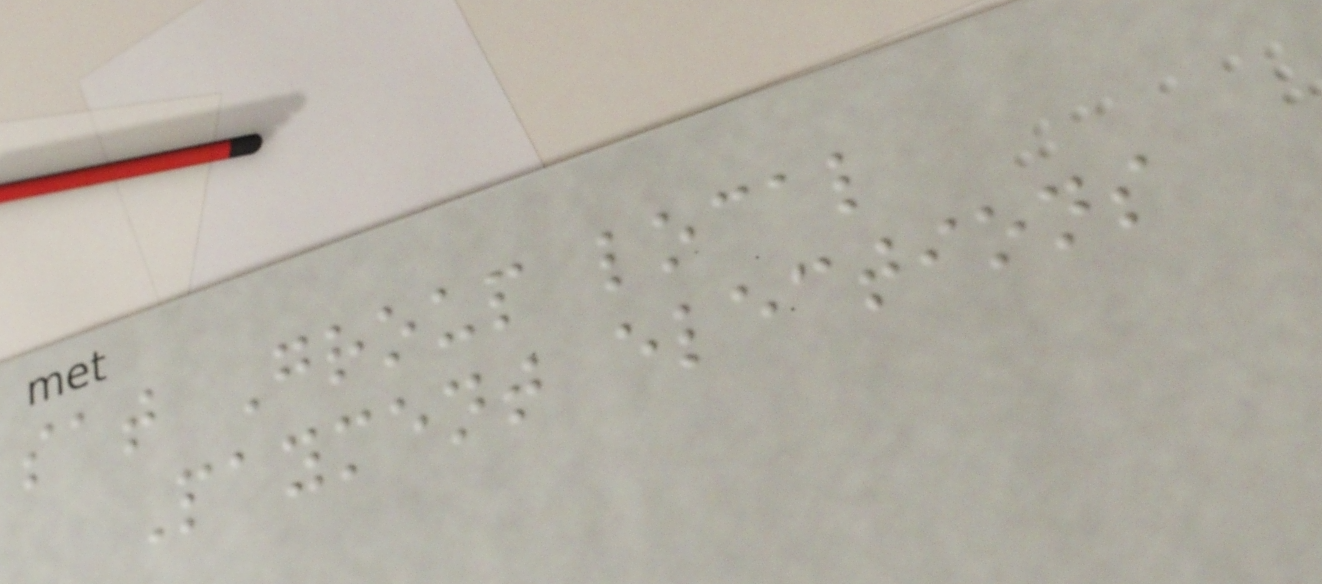sat Group local
Payment elections
